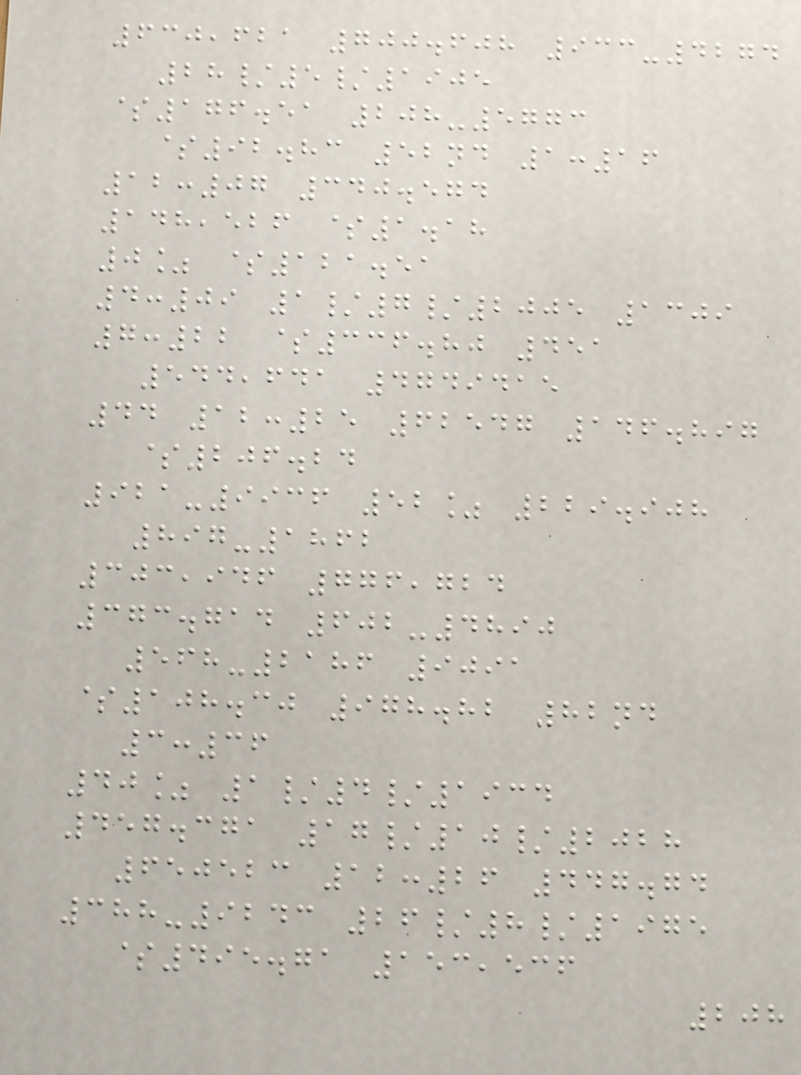630,621 700.608 933-4274
28/5/1905
$176.51 208-5773
$92.83 52nd 1:16
12:07 340.574
148,526 $1.18
0% $121.51
4:09 1/7/2005 1309
7:22 $336.80 451
544,641 4749415
44 12:25 62547 146.897
$206.24
921-9936 52% 229.908
897-1862
303,946 776,724
373.714 602-4890
568-2186 9091
$108.30 978.82 82nd
3:36
40% 1/4/1934
457.371 17/10/2028
650523 12:26 447.74
388-9243 26/8/1975
$495.71 153,536
208
